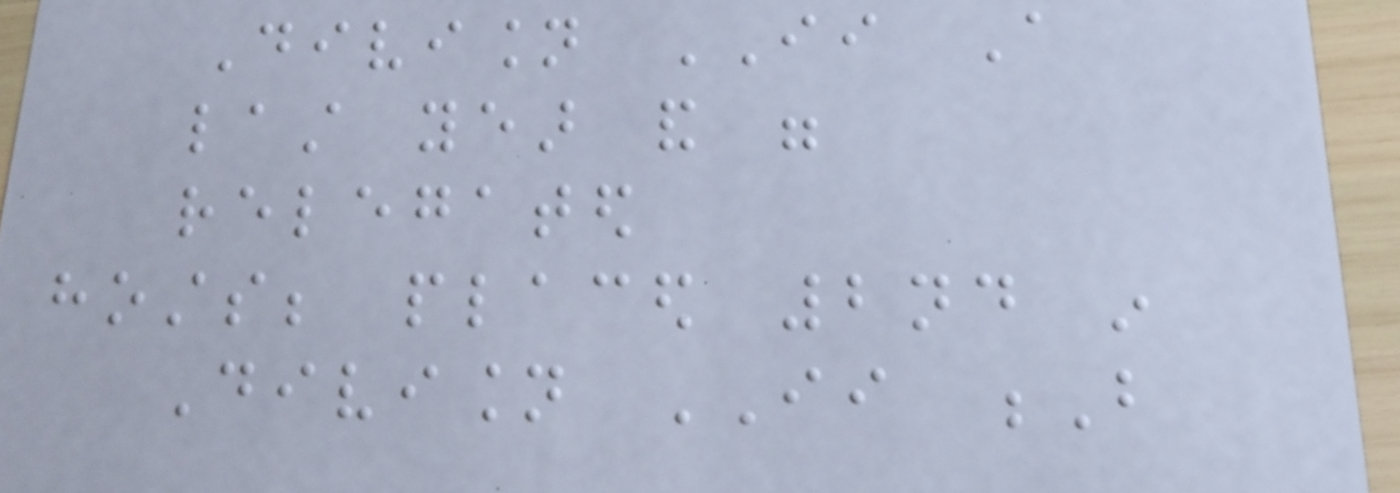Division II A
last year and were
relegated
hosts; placed 2nd in
Division II B
